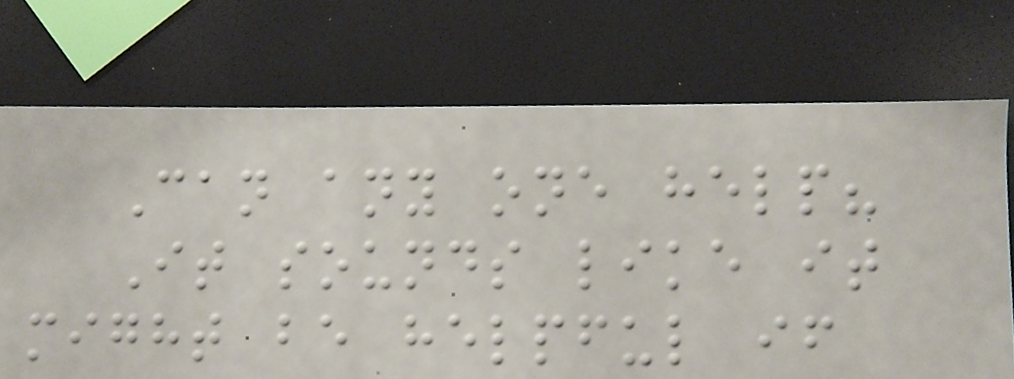Can any one help?
It sounds like it
might be helpful if
